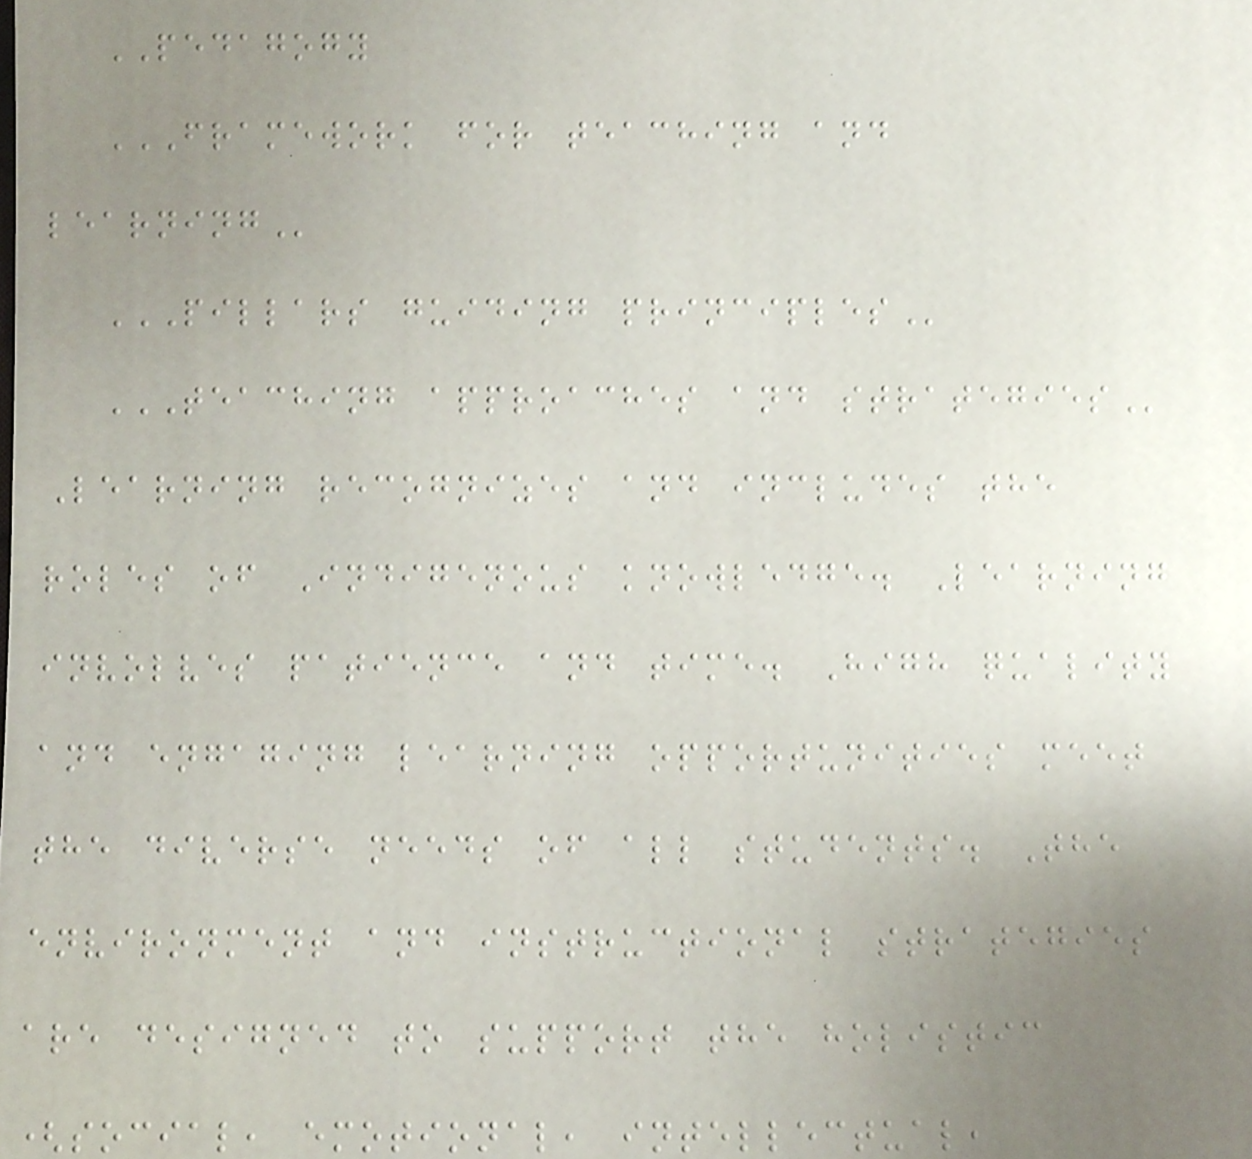PEDAGOGY
FRAMEWORK FOR TEACHING AND
LEARNING
PILLARS GUIDING PRINCIPLES
TEACHING APPROACHES AND STRATEGIES
Learning recognizes and includes the
roles of Indigenous knowledge. Learning
involves patience and time. High quality
and engaging learning opportunities meet
the diverse needs of all students. The
environment and instructional strategies
are designed to support the holistic
(social, emotional, intellectual,
